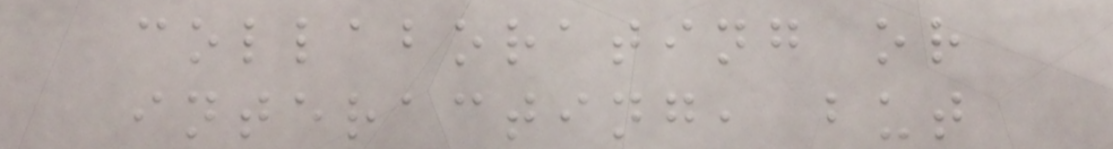collaborating or
interacting, but
